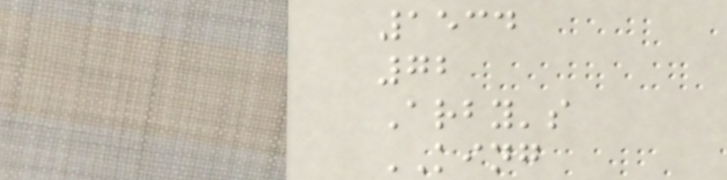1534
72
Arby's
KING
